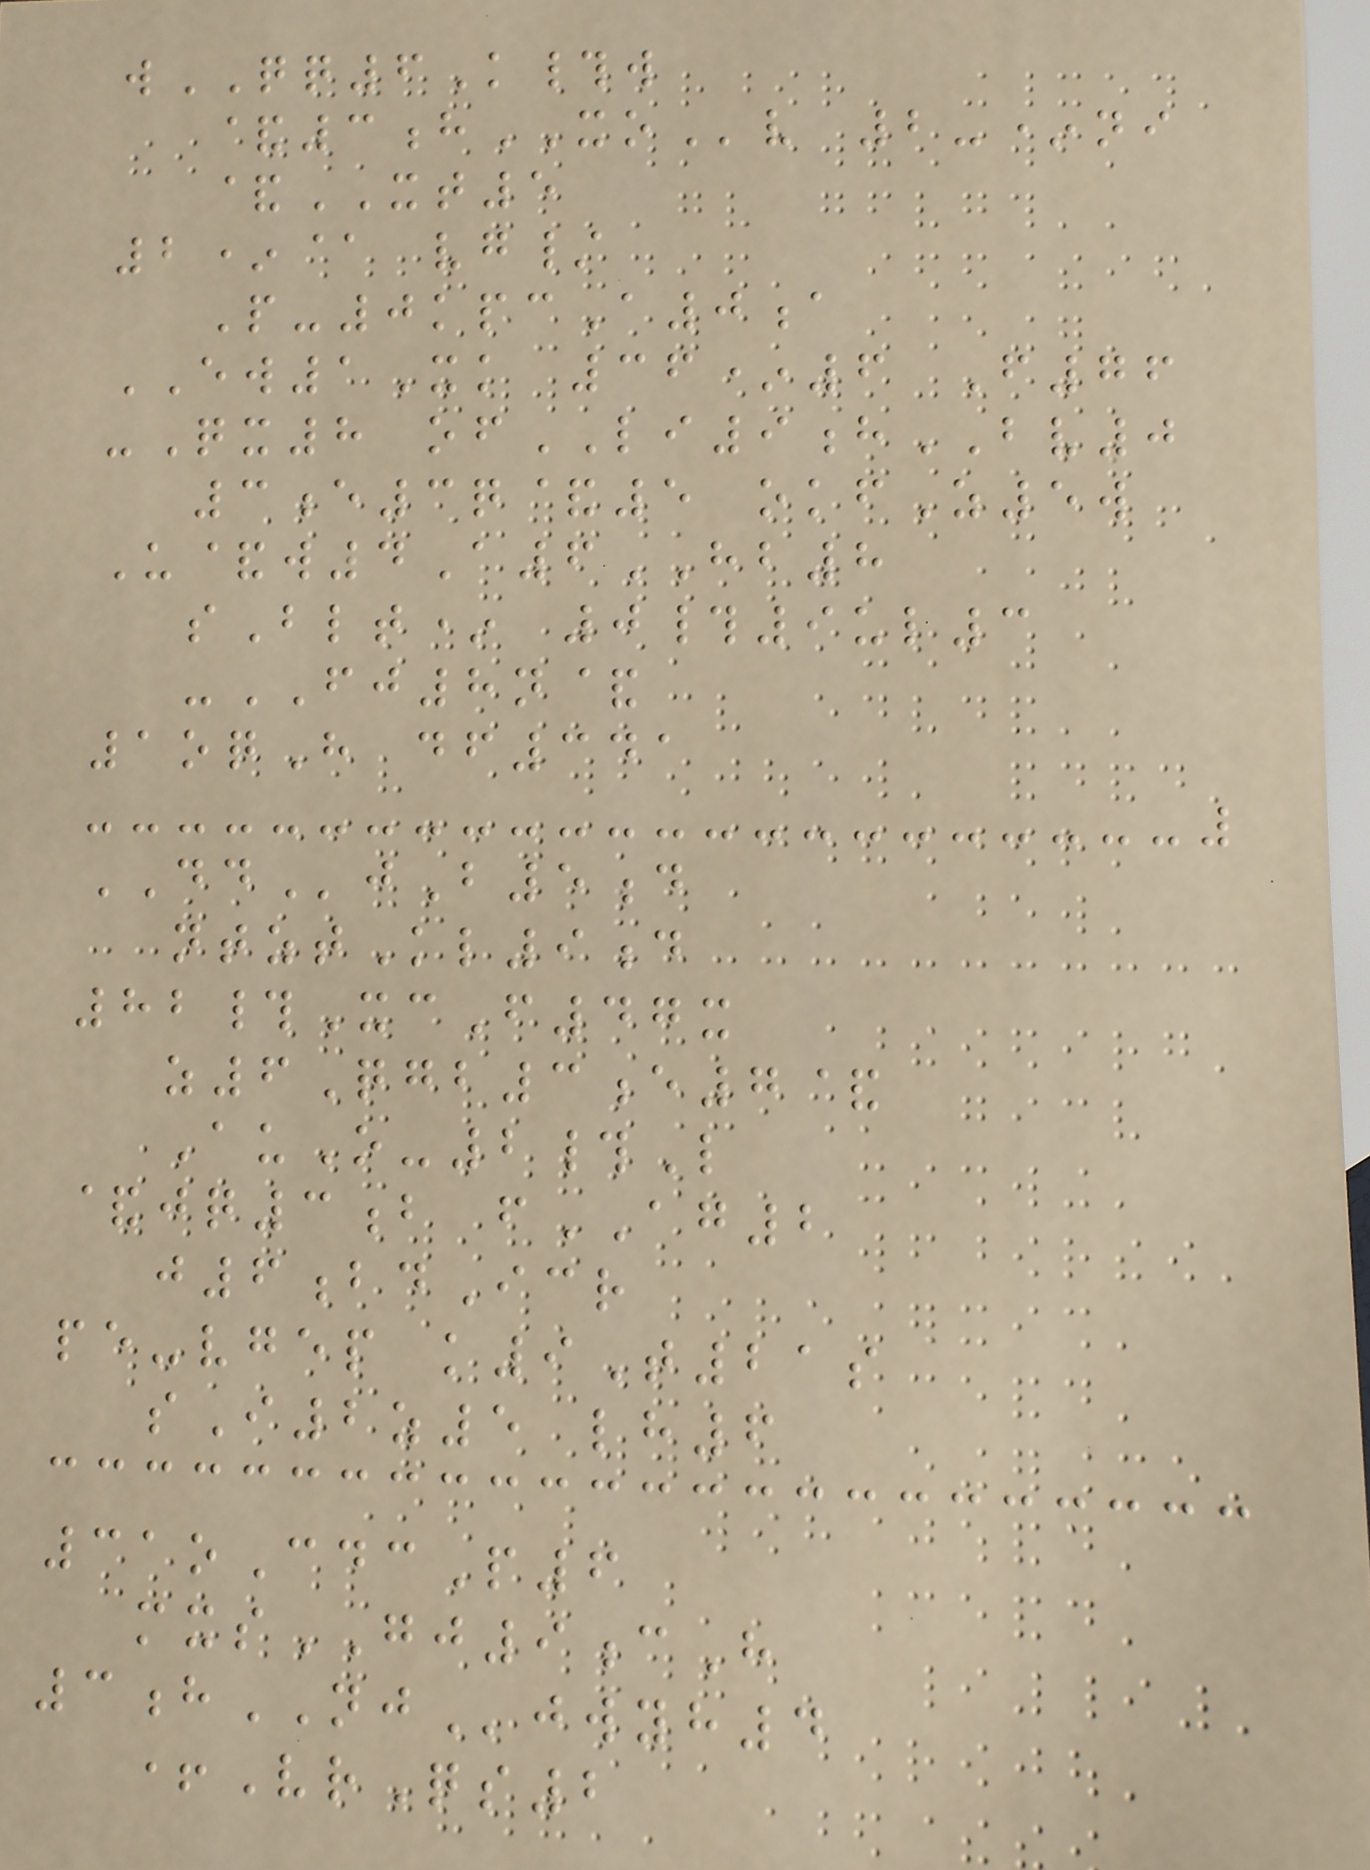wQQ6K#w
&3hXOv 2-*ni
&XT5
2*@ vg/
P-0kpcA0a
EW1Xk 36*6 F76
-Qx8 ofLI9hBV0
3e3q&5 okfZ5w
U&w4A6HB8
sBlt* 0#9ul3
-FJ8n&
1oqH df341
DDjB5d
ntztKl9d
82#XcF47x
z6Qgb3e7&
AuO-2#L
&jq3b fAG2
j6bdIcr
pe-vgep k9T21s
sI2z5 lh6
31oCdcP6
mxsGJ9cH
3hNJjwyh4
+VrQs2
